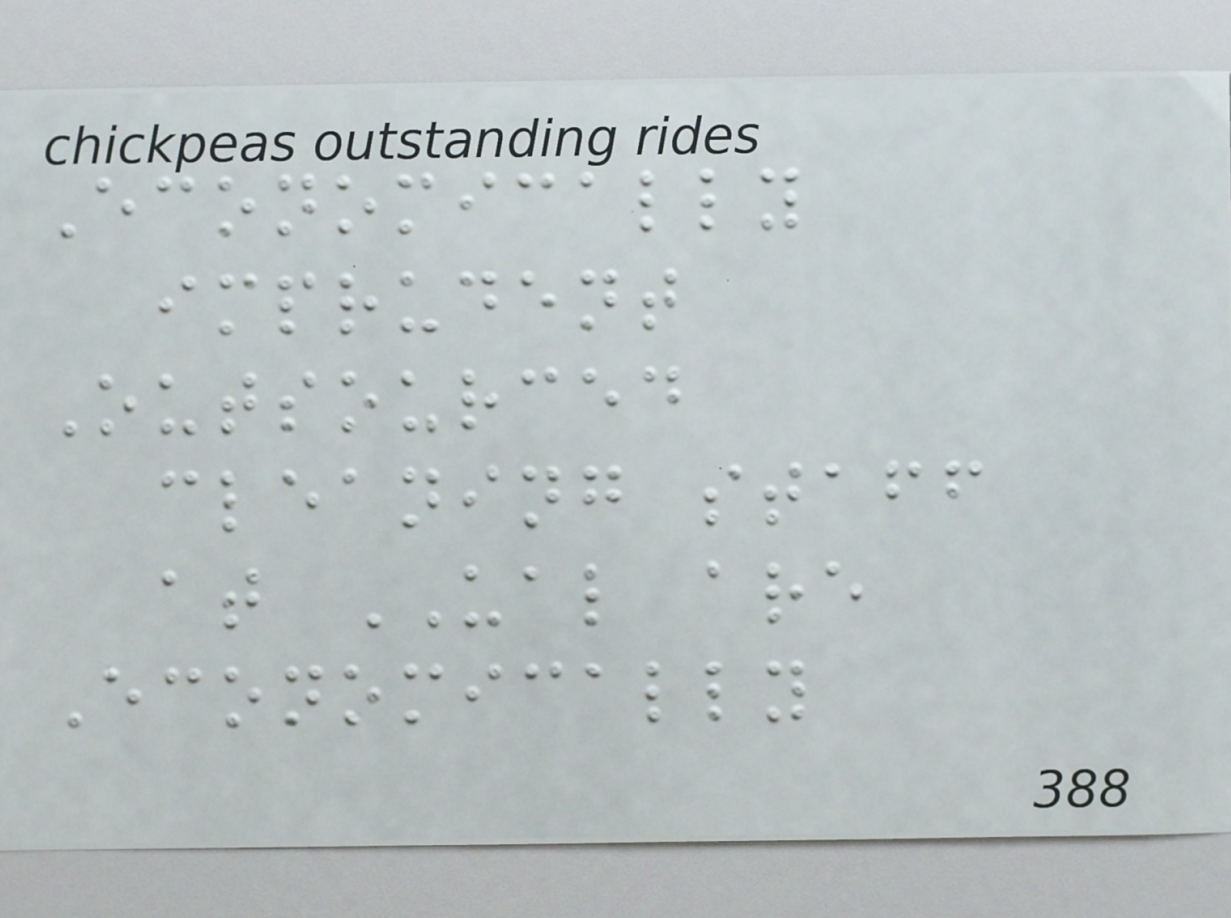Economically
imprudent
Outsourced
cleaning staff
at UAL are
Economically
